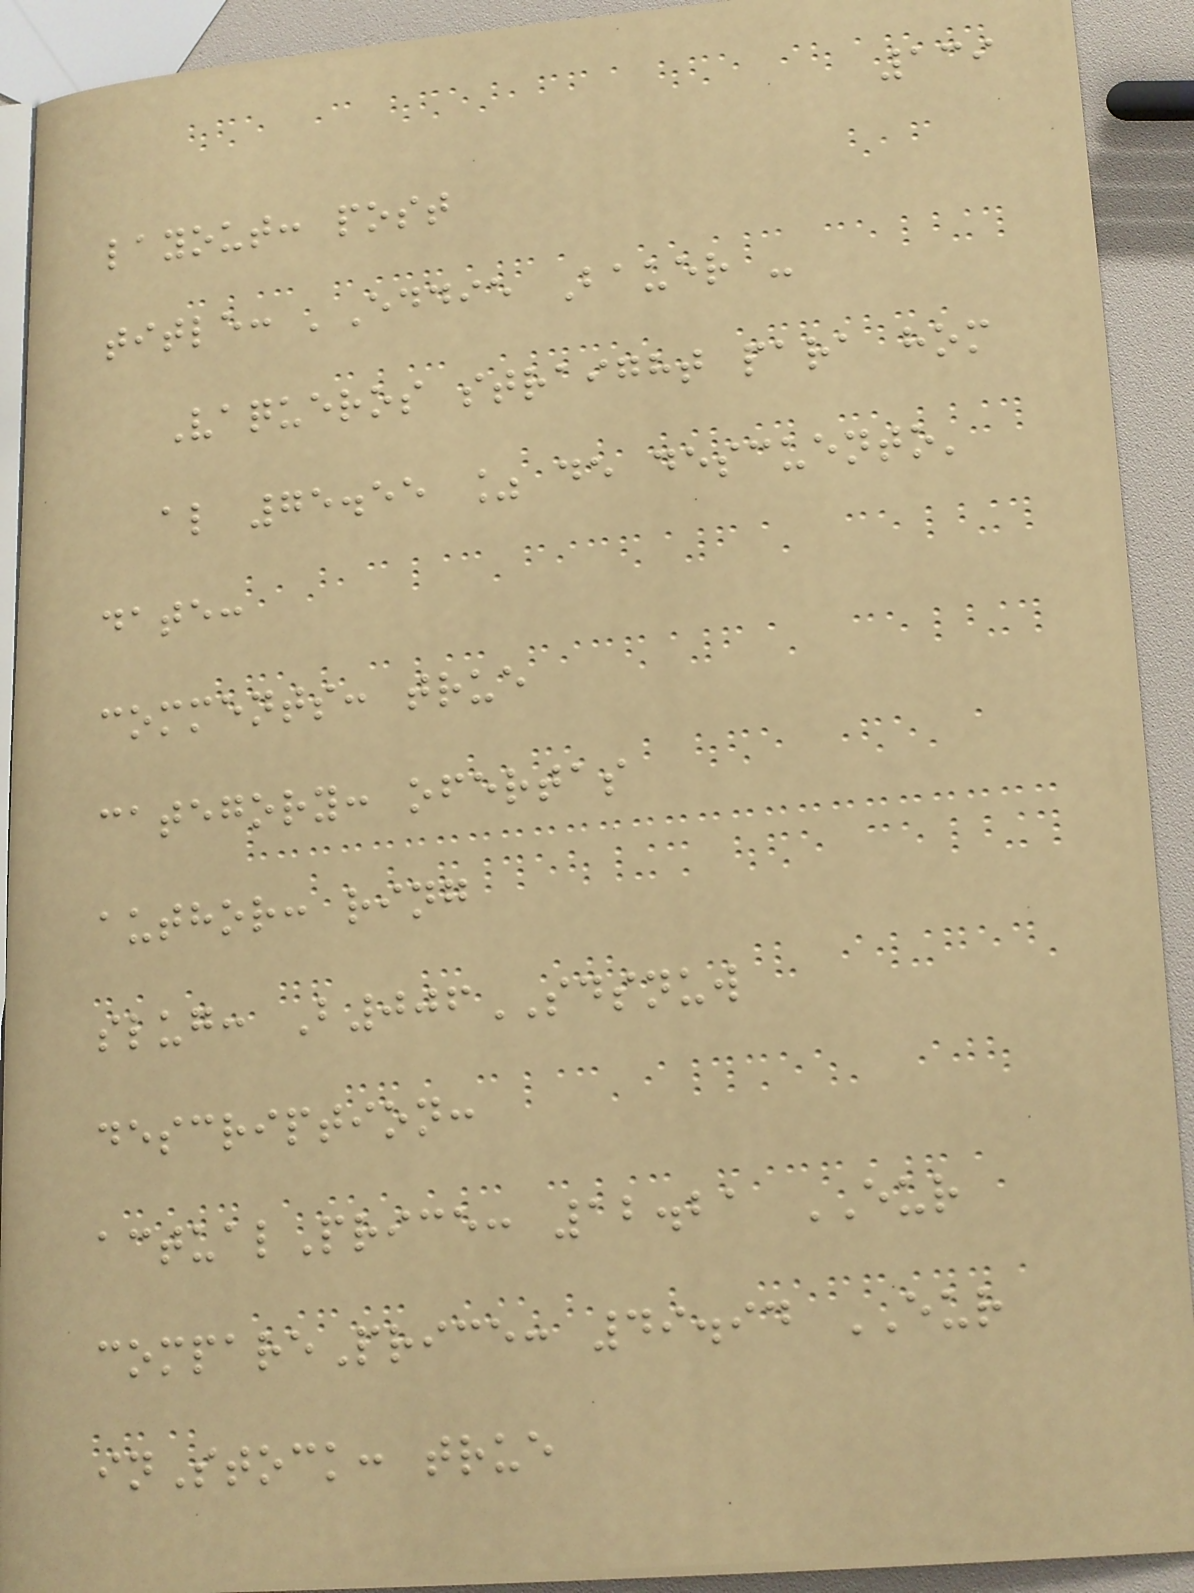139
layout: post
title: 'Eddie Bauer -
Vaqueros straight para hom
al 75.55 % de descuento'
date:
comments: true
category: ofertas
author: ring
slug: B006SDSNUW
description:
actualPrice: 12.21 EUR
comparePrice: 49.94 EUR
inStock: true
